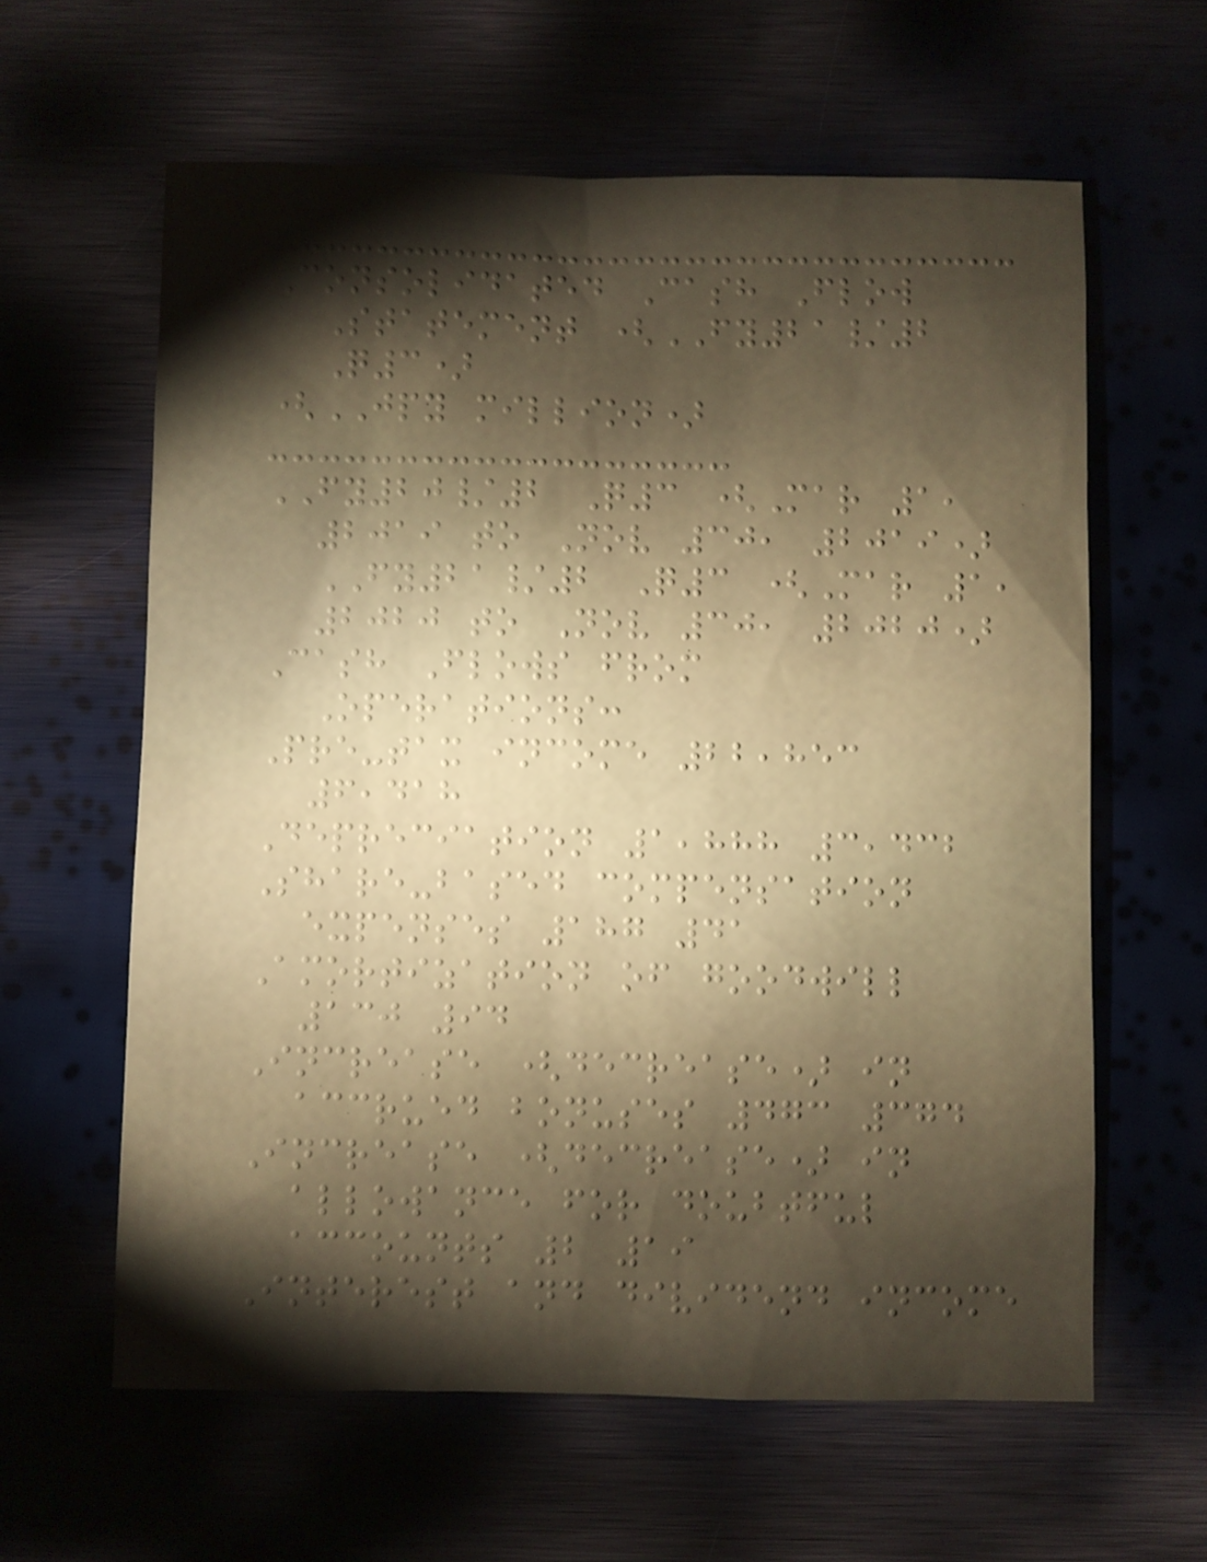Consolidated Cash Flow
Statement (FY21/2
Q3)
(JPY million)
FY20/2 Q3 (Mar 1,
2019 to Nov 30, 2019)
FY21/2 Q3 (Mar 1,
2020 to Nov 30, 2020)
Cash Flows from
Operations:
Pre-tax income 22,853
6,418
Depreciation 1,888 3,432
Share-based compensation
expenses 187 41
Amortization of goodwill
130 94
Increase (decrease) in
accrued bonuses 473 374
Increase (decrease) in
allowance for doubtful
accounts 2 19
Interest and dividend income
